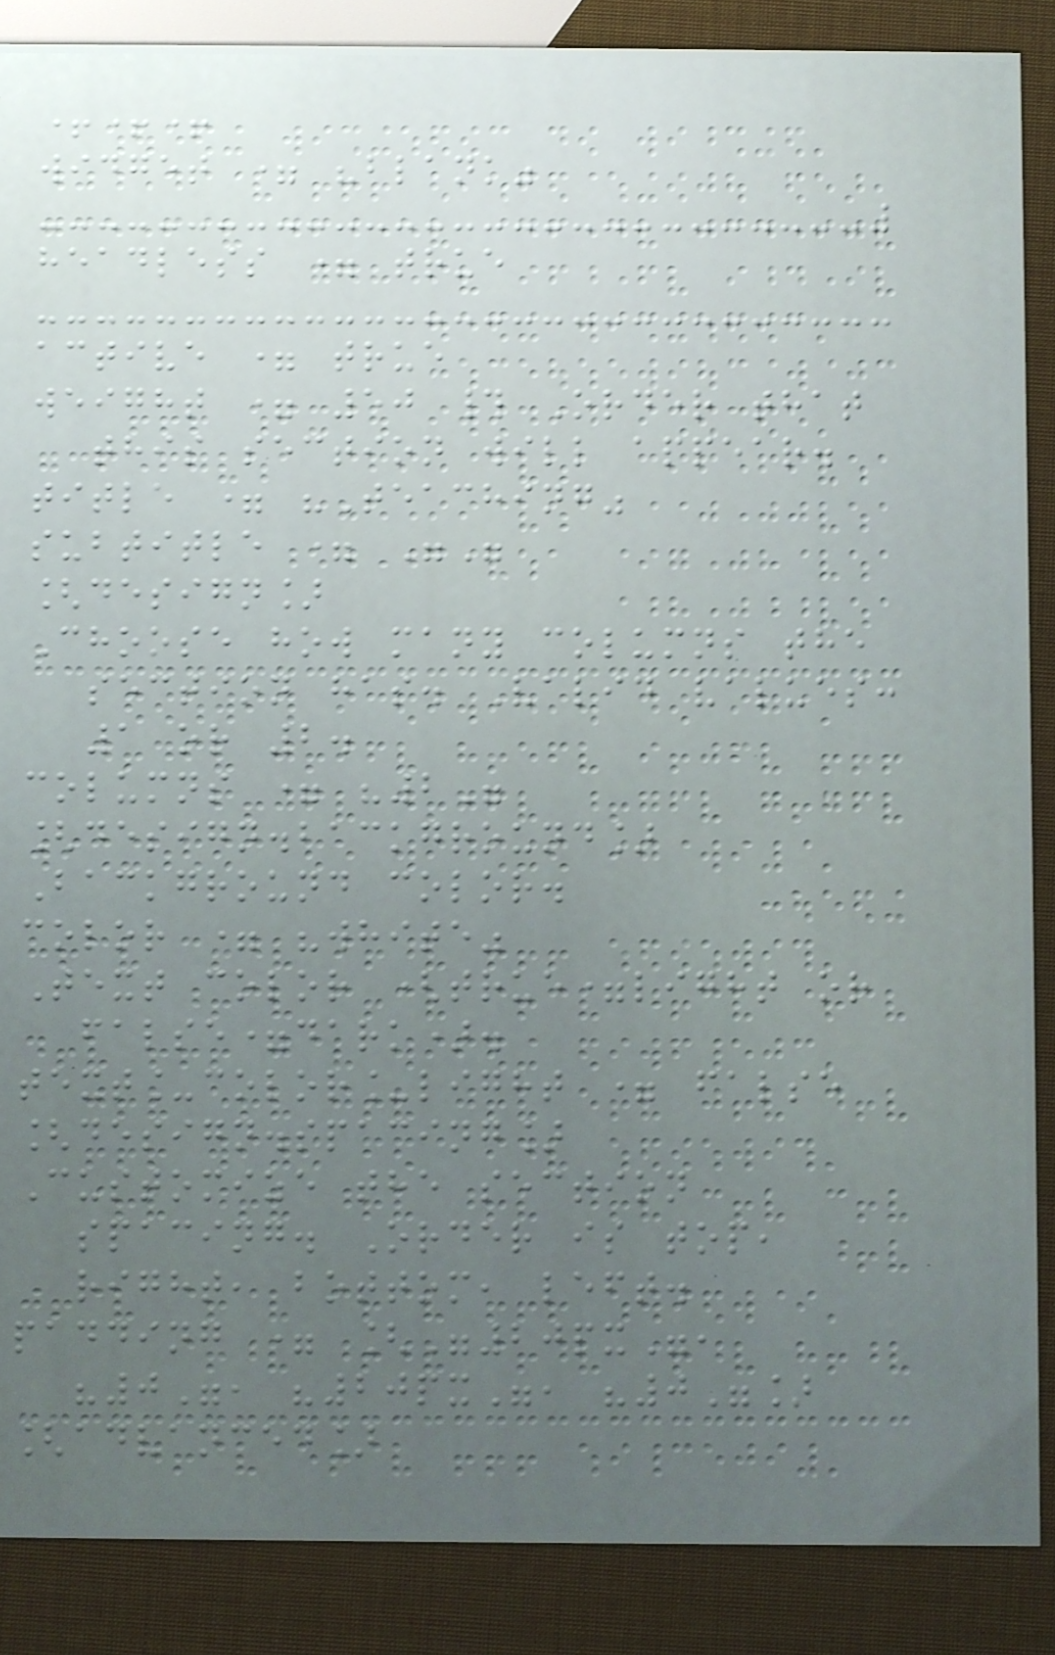+++
widget = "blank"
headless = true
active = true
weight = 50 # Order that
this section will appear.
title = "Teaching"
subtitle = ""
[design]
Choose how many columns the
section has. Valid values:
1 or 2.
columns = "2"
[design.background]
Background color.
color = "white"
Text color (true=light or
false=dark).
text_color_light = false
[design.spacing]
Customize the section
spacing. Order is top,
right, bottom, left.
padding = ["20px",
"0", "20px", "0"]
[advanced]
